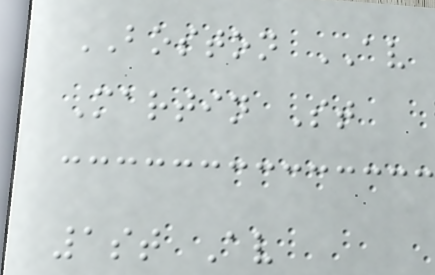BOSTON AV
Martin St
1st Av
